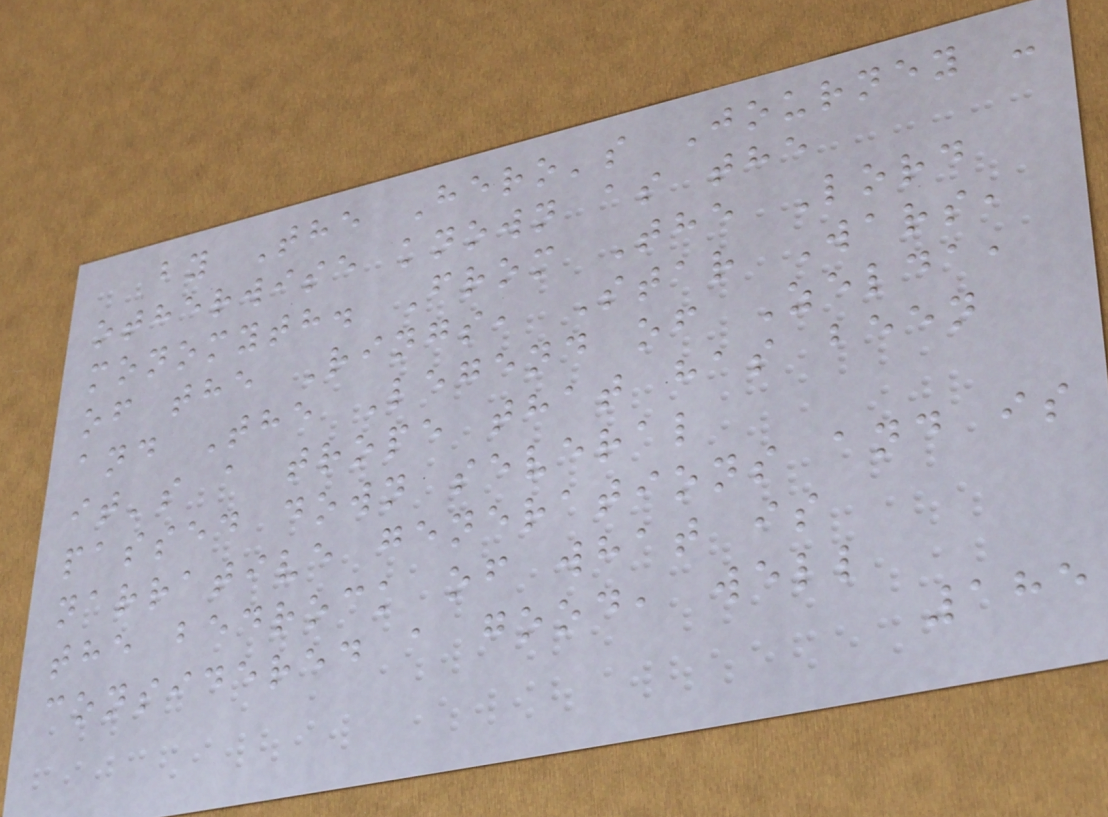by The Hero's Journey -
otherwise known as the
monomyth. From The Lord
of the Rings, Star Wars,
and The Legend of Zelda,
it's a trope that has been
passed down several
narrative generations and is
the bedrock of what is
considered a good, well
185
